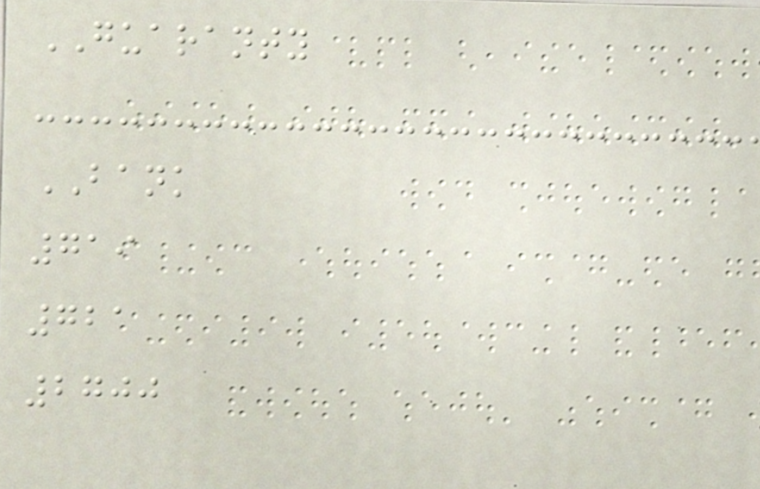GUARANTY
BANK
719
721
2700
